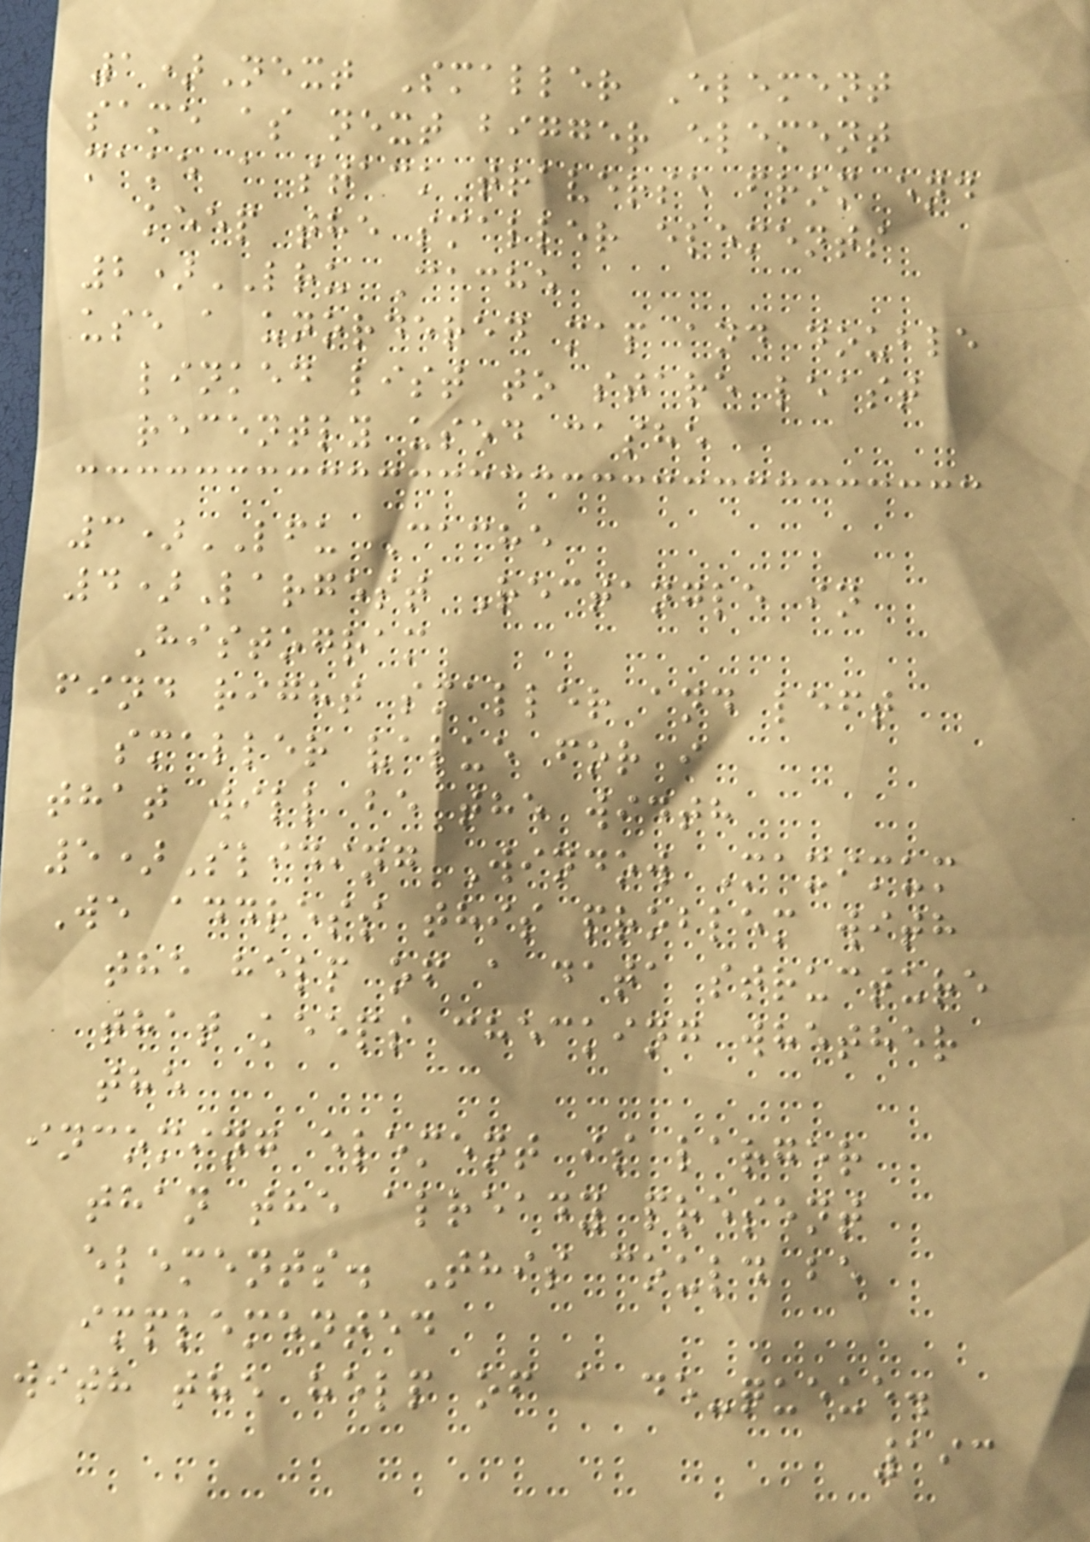1)Next Smaller Element
same as next bigger element
make a stack traverse from end
keep the smaller elements
2)LRU Cache
use a unordered map and double
linked list to stare least
recently used cashe
3)LFU Cache
4)Largest Rectangle in
Histogram
find right smaller and left
smaller value for i
that will be the width
5)Sliding Window Maximum
We address this problem with
the help of a data structure
that keeps checking whether
the
incoming element is larger
than the already present
elements. This could be
implemented
with the help of a de-queue.
193
